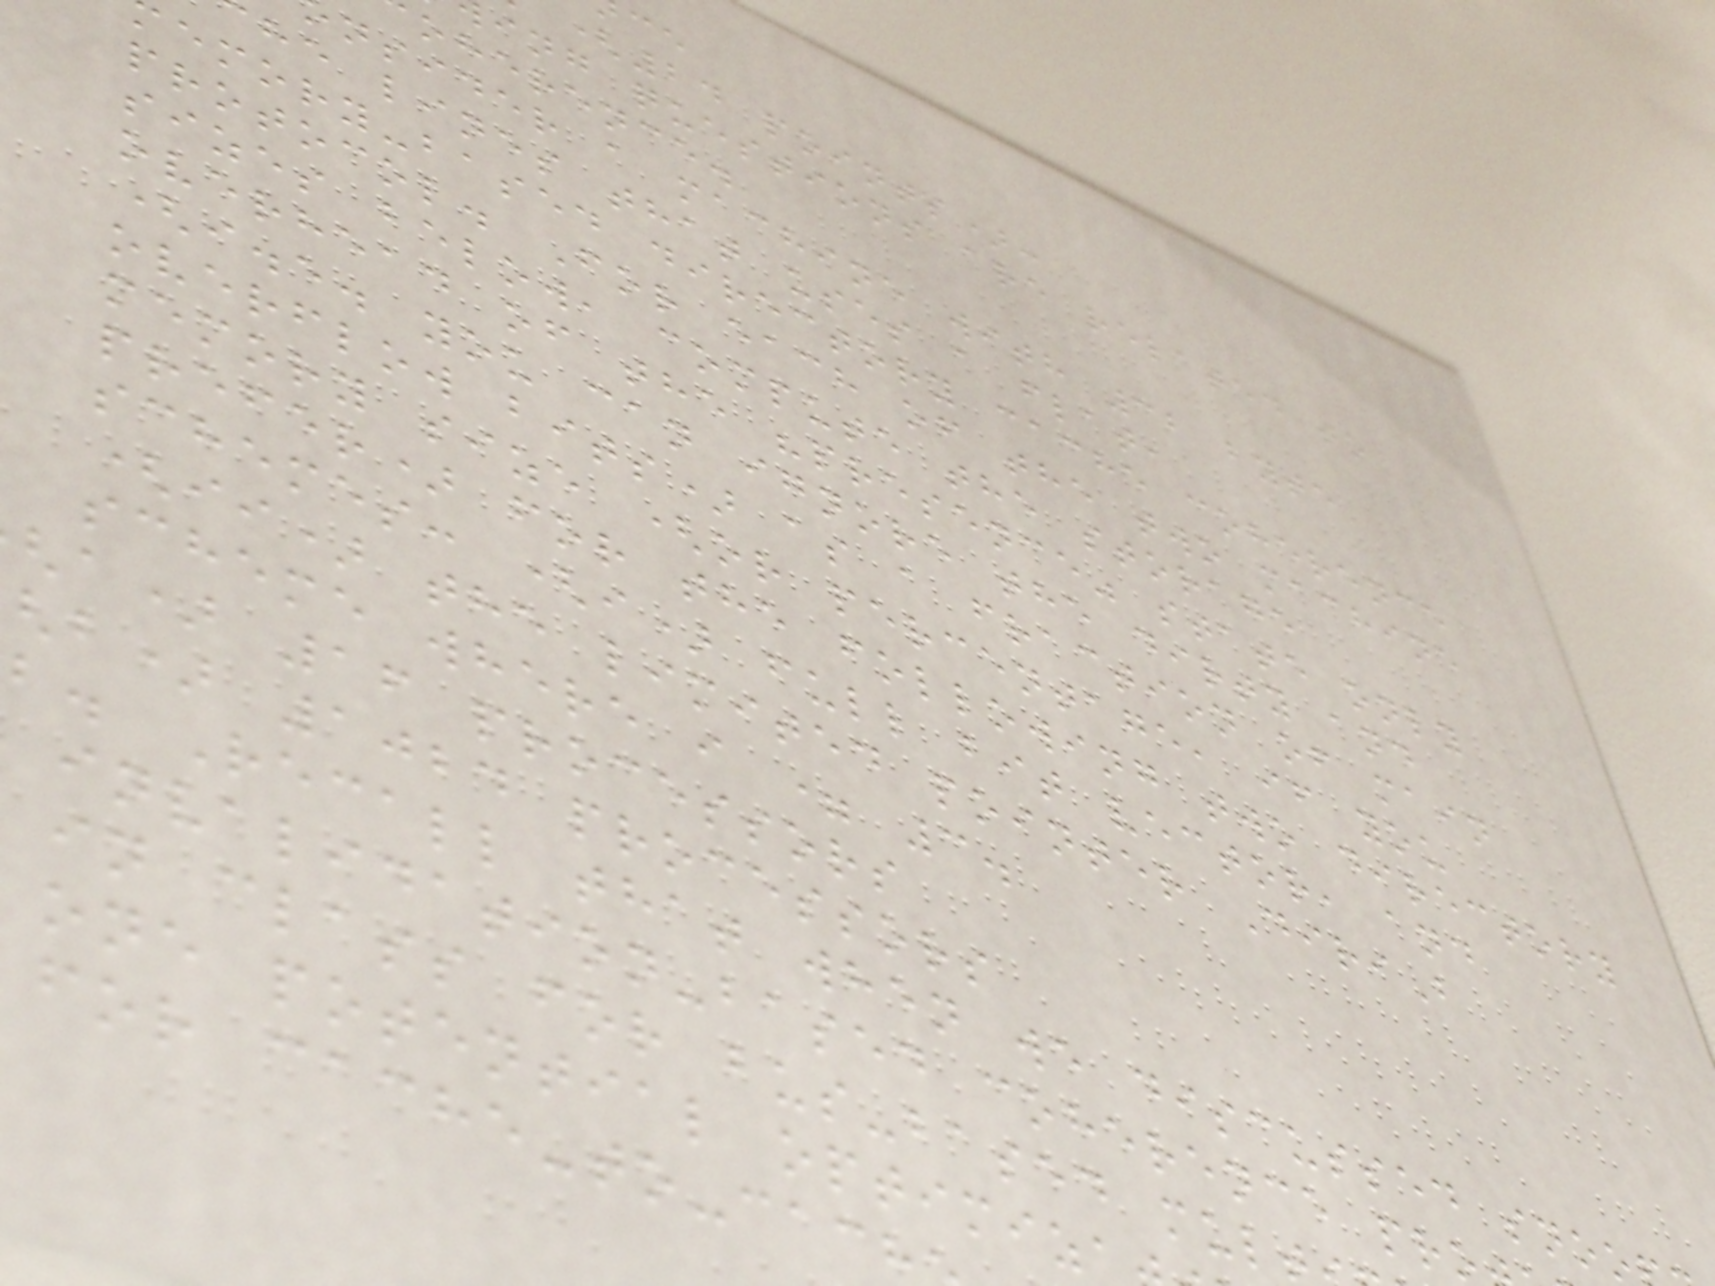(24 points):
ing questions are related to
oherence.
nsider a machine with 32 byte
he lines that uses a flat,
emory-based directory cache coherence
protocol. For each of the two machine
sizes below, compute the storage
overhead of the "presence" state only
(i.e. you can ignore the dirty and
overflow bits) as a fraction of main
memory size (or percentage, if you
prefer) for the following two directory
schemes: (i) full bit vector, and
(ii) the limited pointer DiriB
scheme where i = 3.
a) 16 processors
b) 1024 processors
b. Recall that when we discussed snoo
invalidation-based coherence pr
in class for bus-based mul
one potential optimiz
for cache-to-cac
